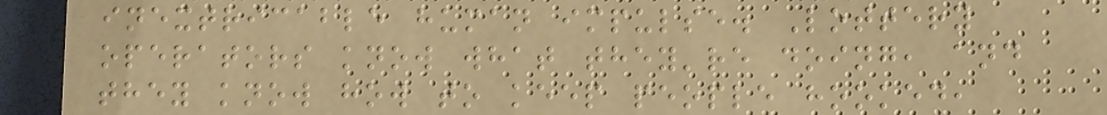inextricable human impulse. Lottery
operators know what they're doing, and
they know how to keep people hooked,
